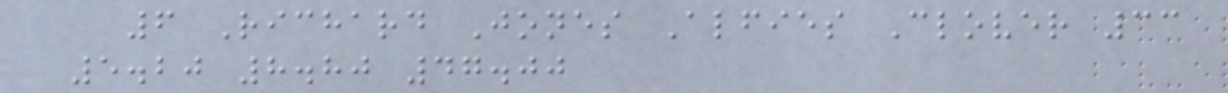6 Richard Jones Alfies Clover 33
5.20 8.80 47.00
